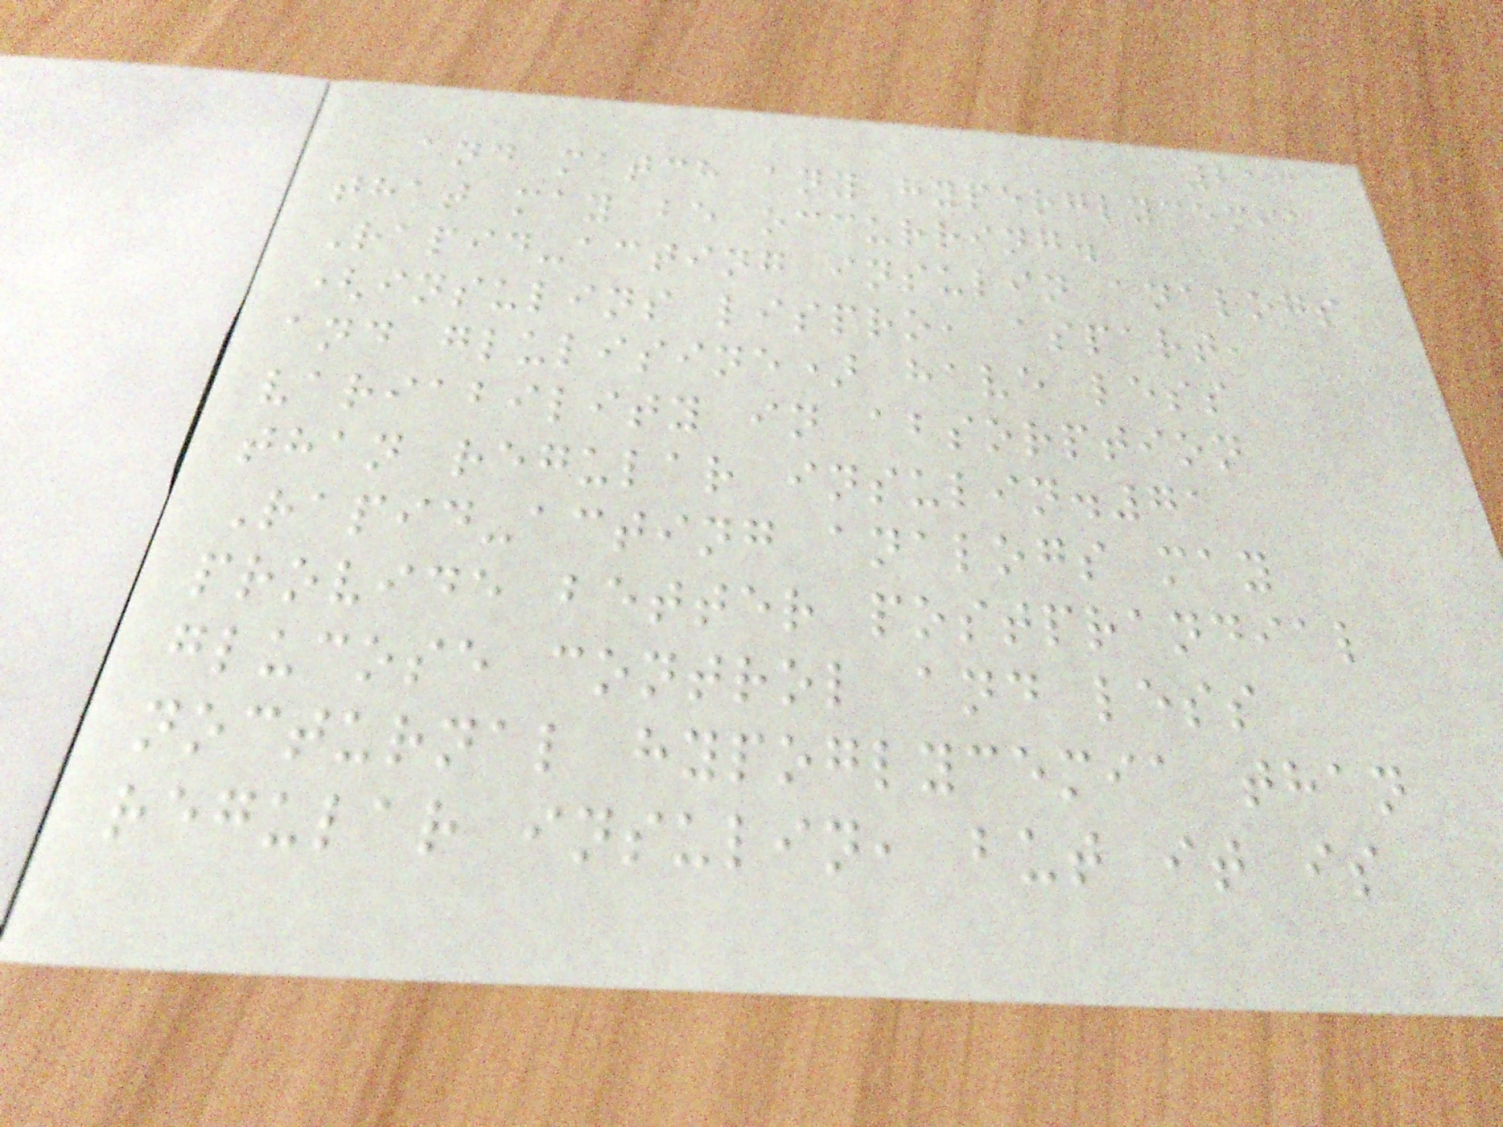213
and match any hyperglycemia
that may be occurring.
Rapid-acting insulin analogs
(insulins lispro, aspart,
and glulisine) have less
variability in absorption
than regular insulin.71
Rapid-acting analogs may
provide better postprandial
glucose control and less
nocturnal hypoglycemia than
regular insulin, but it is
